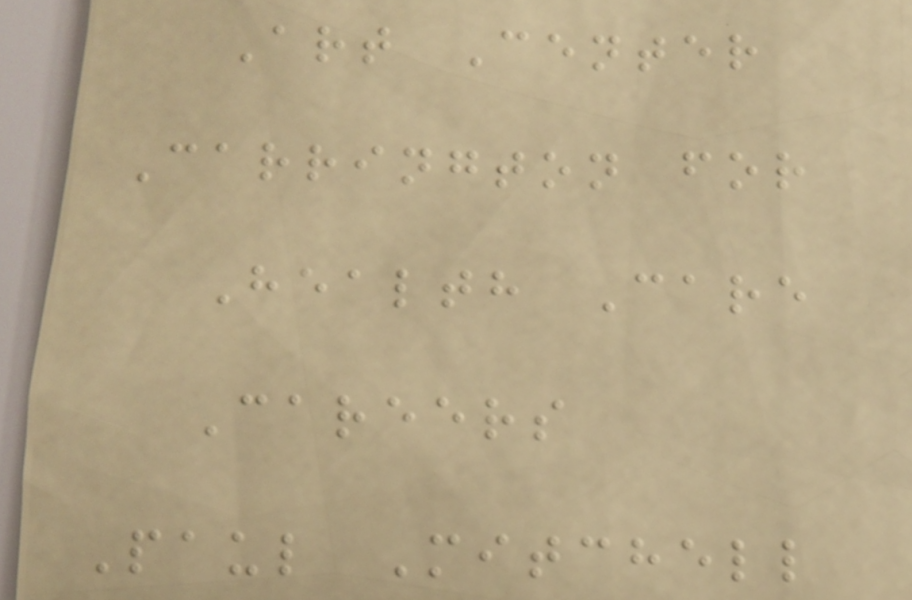Art Center
Carrington for
Health Care
Careers
Paul Mitchell
